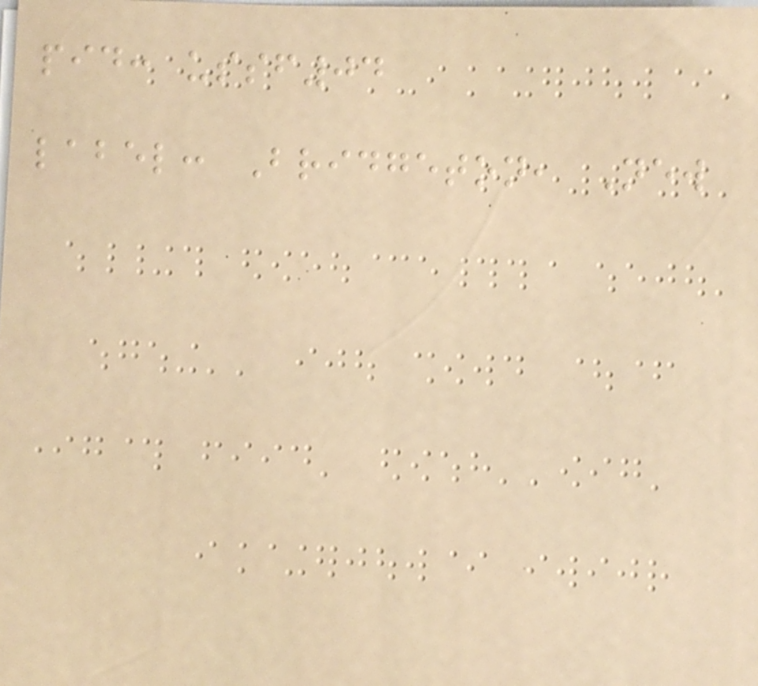pid: ussf04
label: Bridgeton, New
